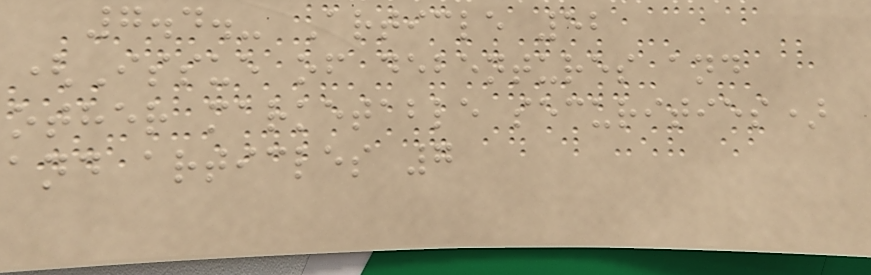7.4.- Article 52
(Issue of debentures and
other marketable securities)
and articles 7
